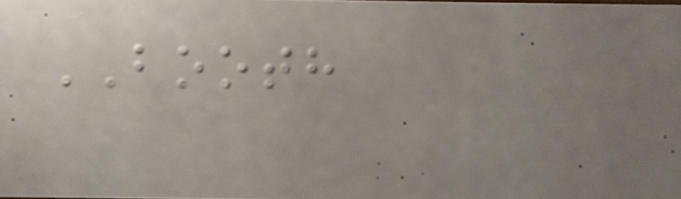BOOTH
